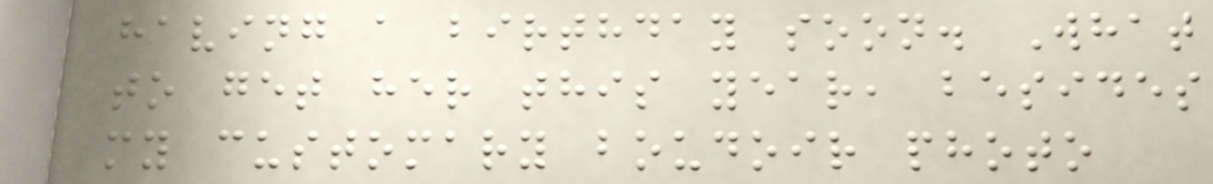having a birthday soon. What
to get her this year, besides
my customary boudoir photo
